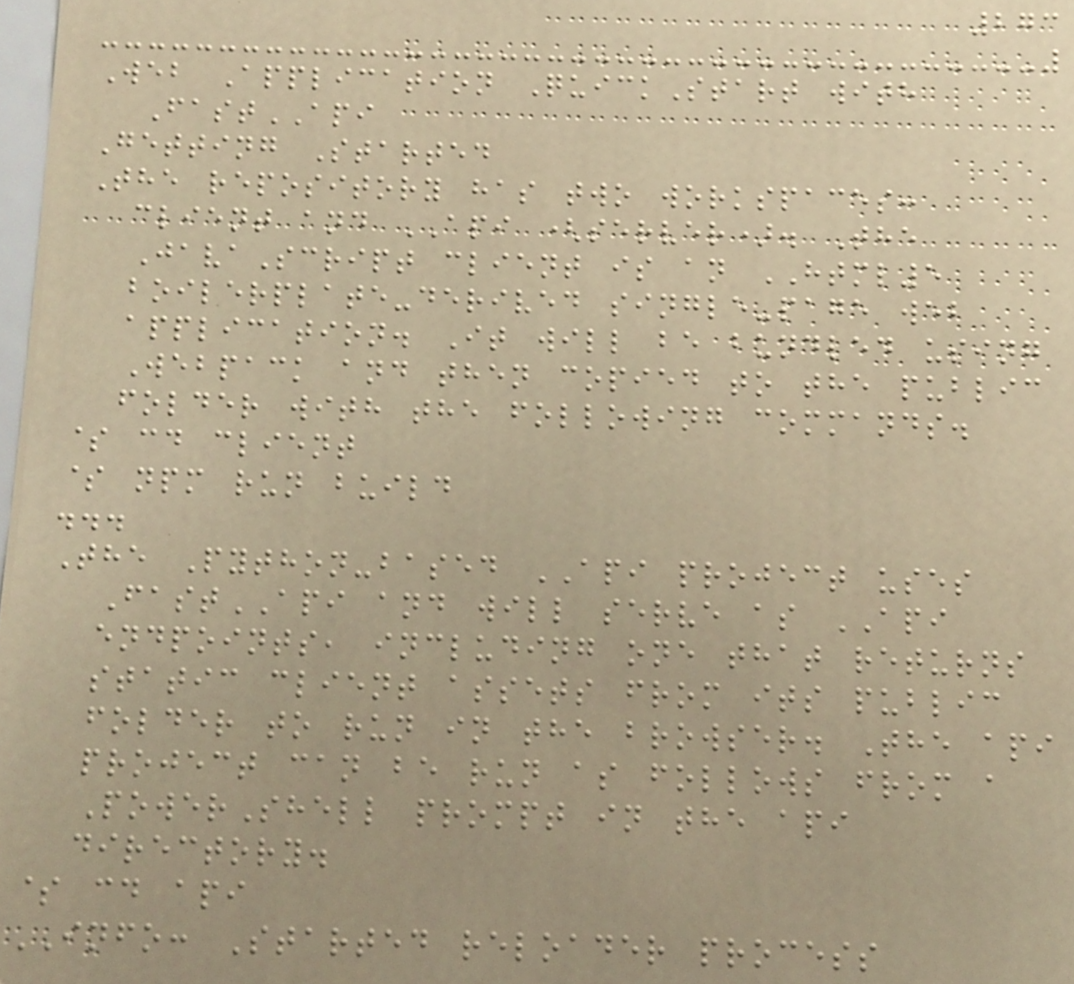273
Web Application QuickStart with
FastAPI
Getting Started
The repository has two workspaces:
client and API (server). The
JavaScript client is an HTML5
boilerplate-derived single-page web
application. It will be bundled using
Webpack and then copied to the public
folder with the following commands.
$ cd client
$ npm run build
...
The Python-based API project uses
FastAPI and will serve as API
endpoints, including one that returns
static client assets from its public
folder to run in the browser. The api
project can be run as follows from a
PowerShell prompt in the api
directory.
$ cd api
INFO: Started reloader process
